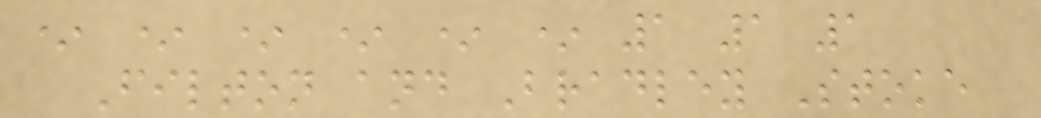* * * * * * 1 1 1
Filton and Bradley Stoke
